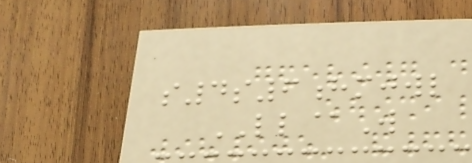s4s6hmjwl
LL@W
